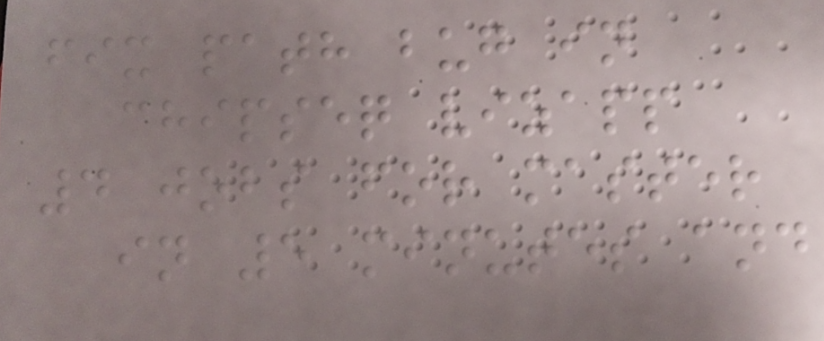fix path bug in
chipseq vizapp
4 jobs for master
in 5 minutes and
